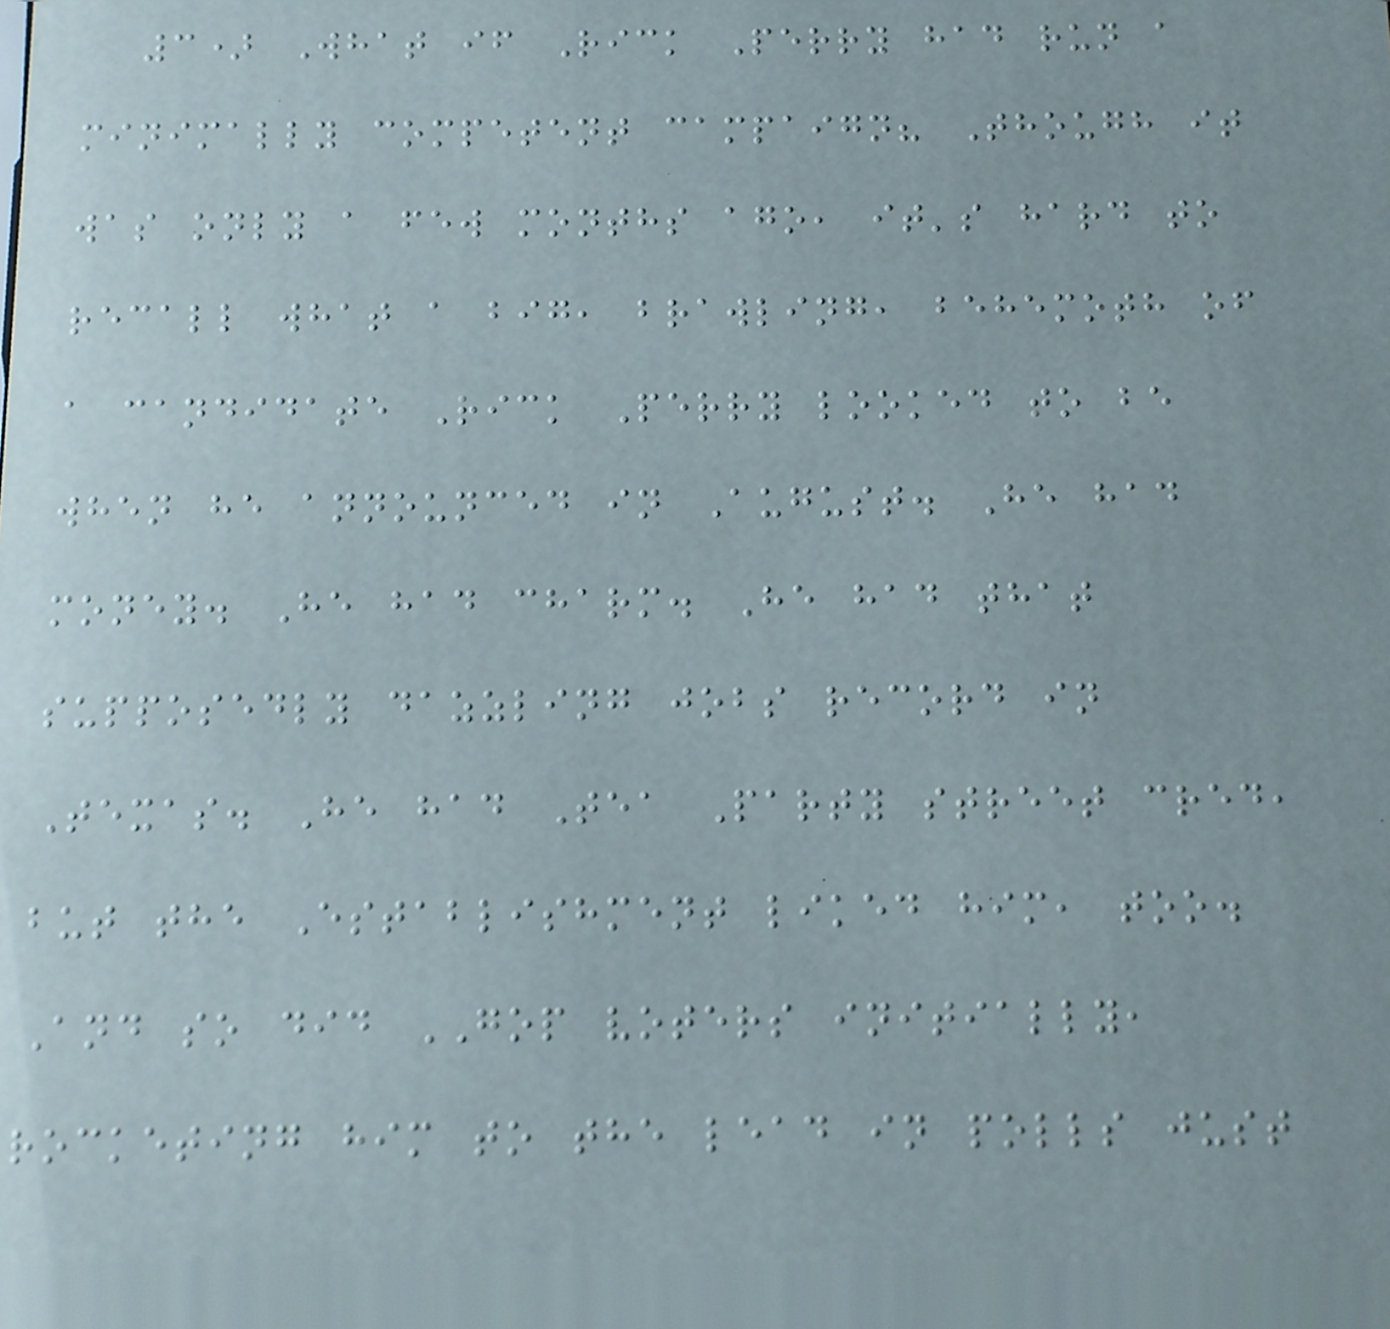3) What if Rick Perry had run a
minimally competent campaign? Though it
was only a few months ago, it's hard to
recall what a big, brawling, behemoth of
a candidate Rick Perry looked to be
when he announced in August. He had
money. He had charm. He had that
supposedly dazzling jobs record in
Texas. He had Tea Party street cred,
but the Establishment liked him, too.
And so did GOP voters initially,
rocketing him to the lead in polls just
